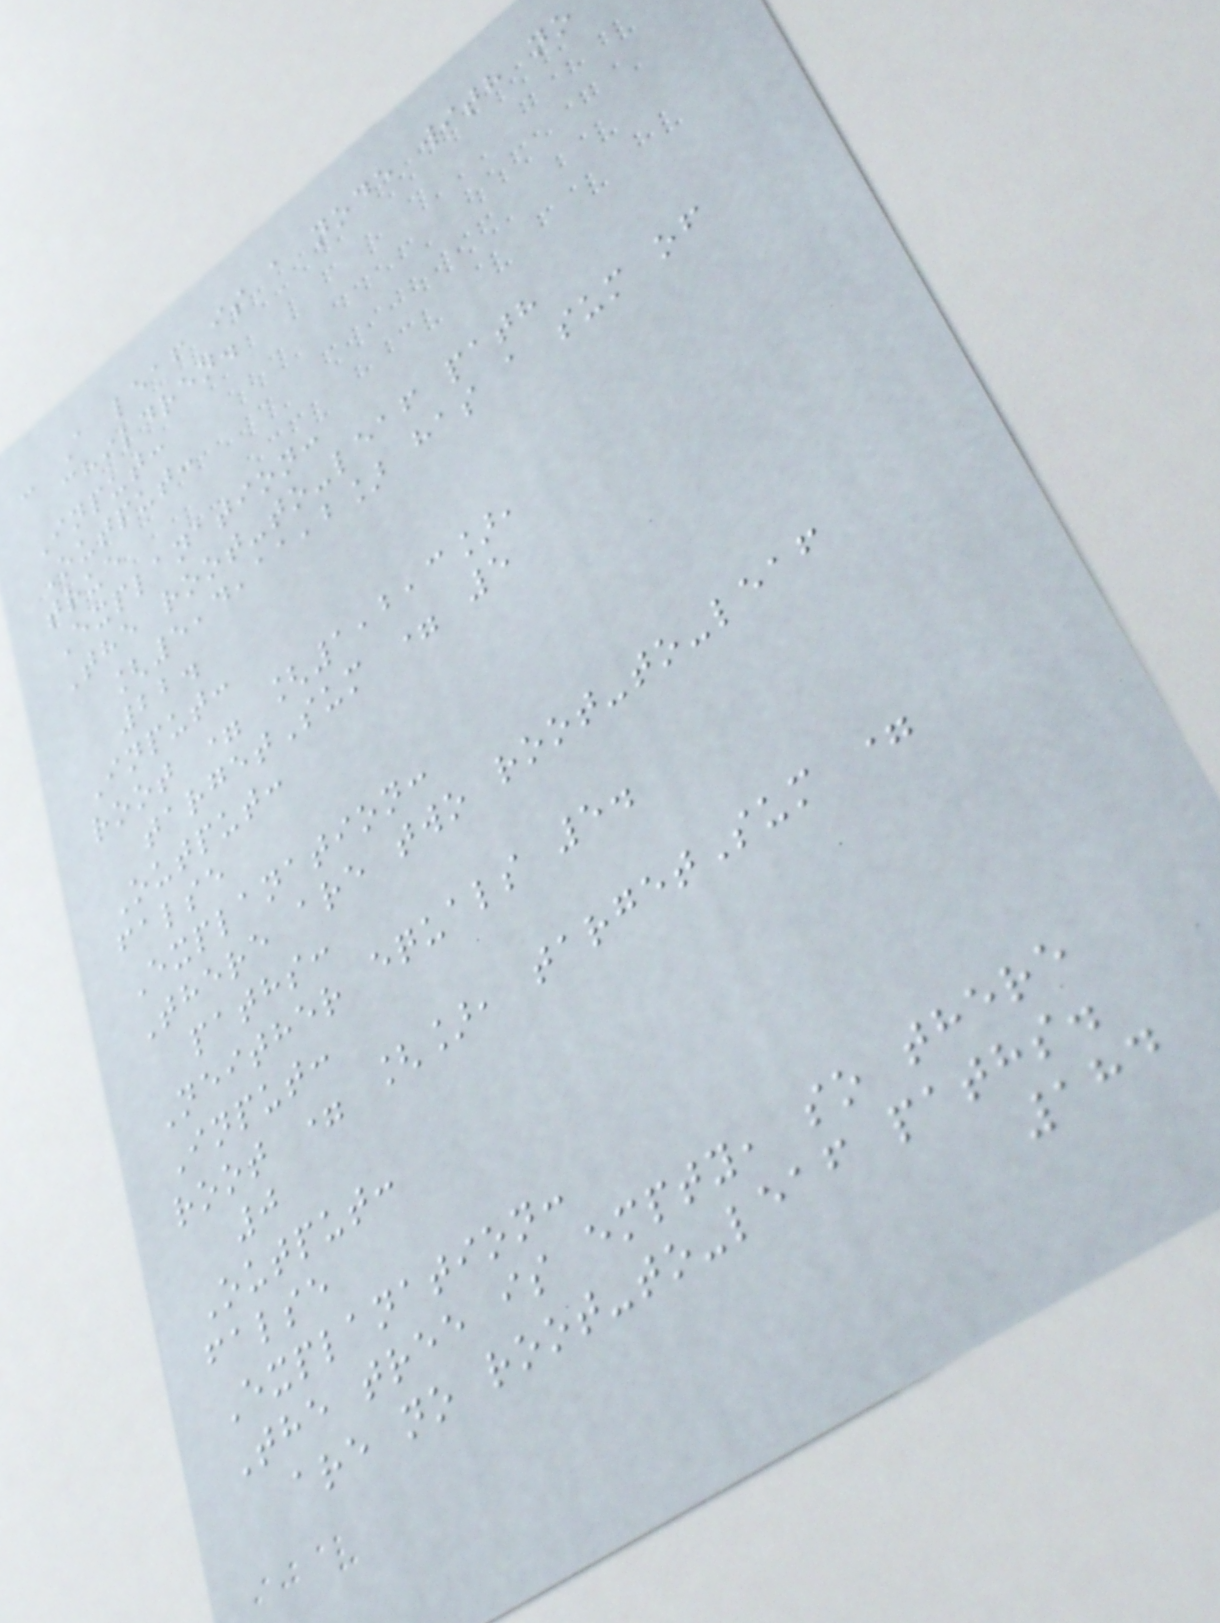- A leaf is a node with no
children.
Input:
Output:
true
Explanation:
The root-to-leaf path
[5,4,11,2] has a sum of
22.
Input:
root = [1,2,3],
targetSum = 5
Output:
false
Explanation:
There are two root-to-leaf
paths:
Neither equals 5.
Input:
root = [], targetSum =
0
Output:
false
Explanation:
The tree is empty, so there
are no root-to-leaf paths.
184
